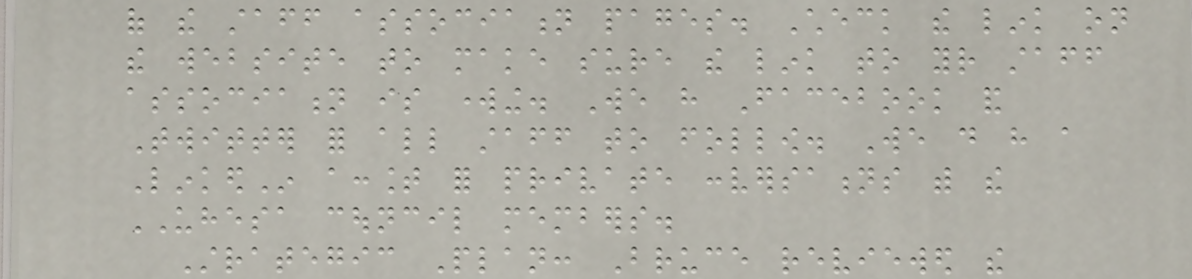of the staff association pages. Check the link on
the website to make sure the link to your staff
association is working. We have Facebook and
Twitter for all staff to follow. We do have a
LinkedIn account for private conversations with the
UHESA council members.
Strategic Plan: Bruce reviewed the
